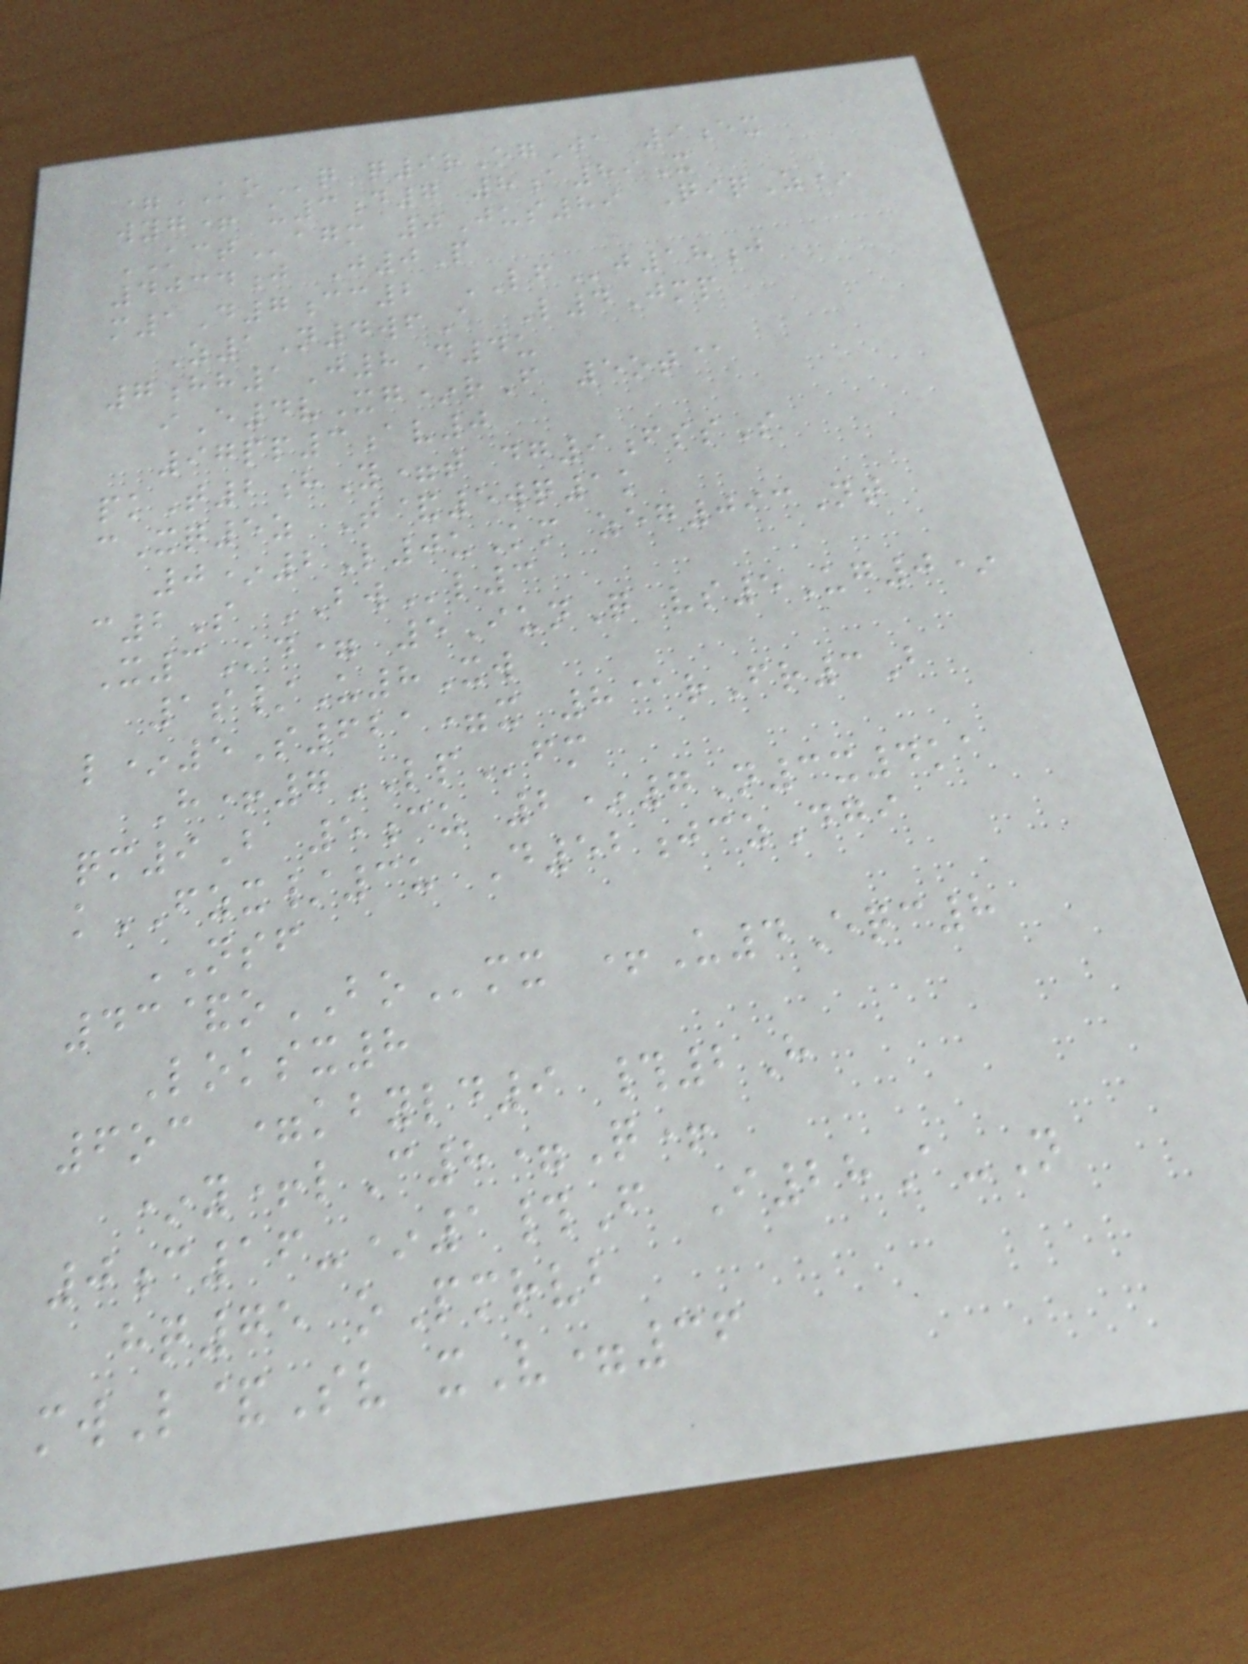=KOq q9rOgJa 9ex
wyg+ u3d7 8a89X
KCTagm 0Jus89 QiqZ*
4034j J0P
m1D7cc2 LFj18j
Z1N4wfA L4Jmp
7hh1J8D4u
iE4vXg*rF 5ot@
97pp3av0
pkT2hY=t dg9fssS
cXq5z T&5wq1k
0*2L0uKm zeg093Nt
c2S BWl3
X3Kd= 5IunQ vs5Ug0*
1s/U8Xw
l*5S621=x 8@rFr3B
H+7LPfm
qm9B 5cz 2*7N3x4ka
kFZX/3u D52jczDgi
NSF
43&oBOmx +U4Eqc8
Loksx8
6oc =kbyld9 #2H
*y+lC8=Q+
0c16-*1#F I28A-N
hq75 oPmrvb
mwL&Sv xV=36
